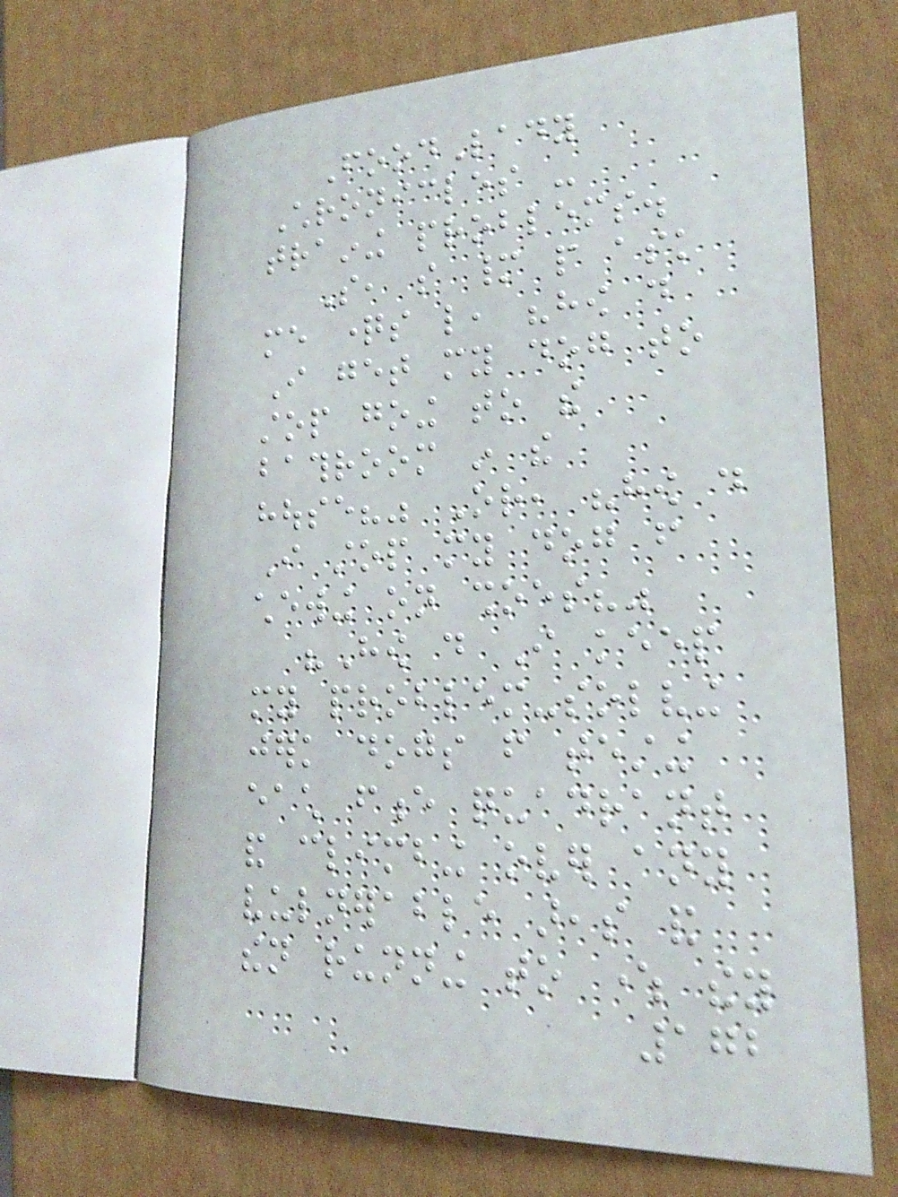FoodLady
Chronicles -
training problems.
So, so many people ask
me questions like, "how do
I get my dog to
stop going to the
bathroom in the
house?" Or, "how do
I stop my dog from
chewing on shoes?"
"How do I keep
my problem-solving
jerk dogs from testing
each fence quadrant
and climbing over any
vulnerable areas and
then running to where they
172
